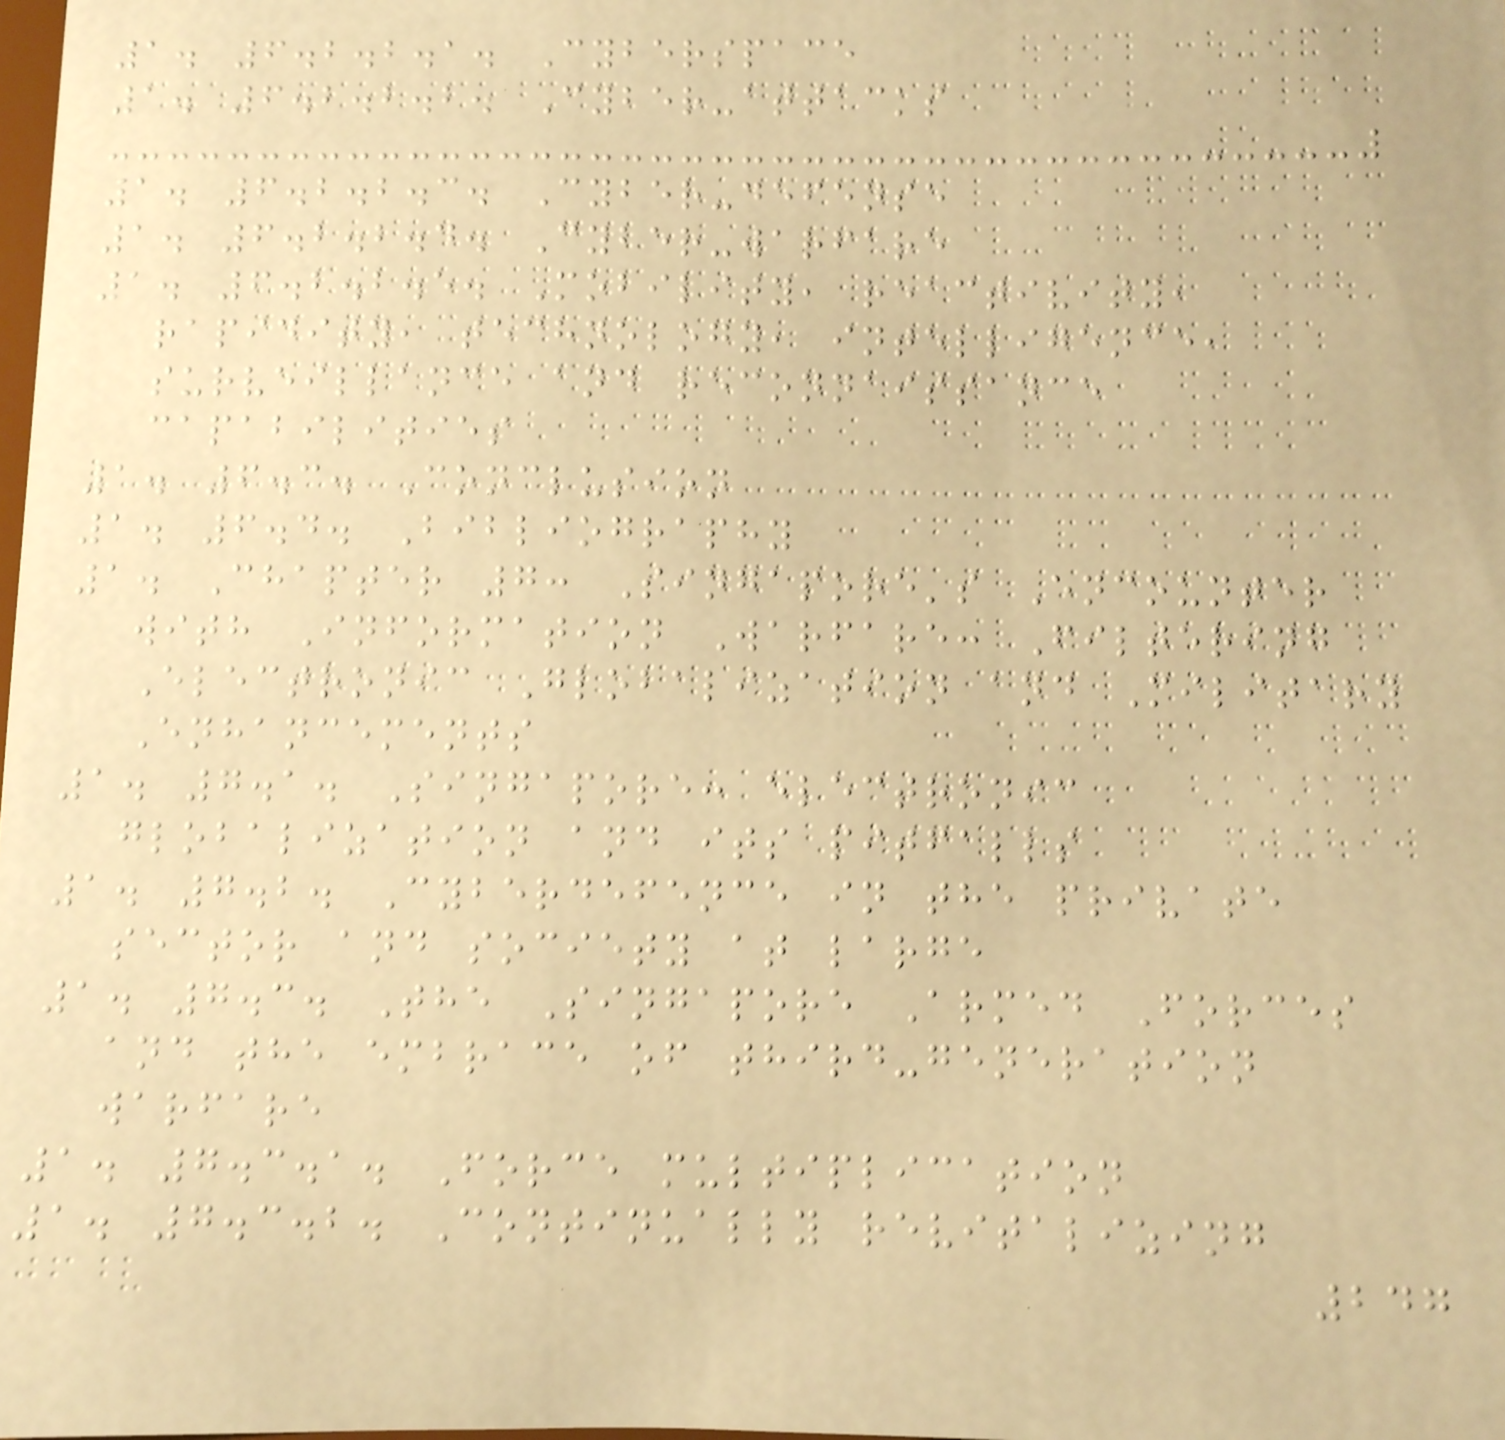1. 6.2.2.1. Cyberspace
1. 6.2.2.2. Cyber-attacks
1. 6.2.2.3. Cyber-defense
1. 6.2.2.4. Cyber-warfare
1. 6.2.2.5. Mobility, reactivity,
rapidity, technology, intelligence,
surveillance and reconnaissance
capabilities
1. 6.3. Conclusion
1. 6.4. Bibliography
1. Chapter 7: Singapore's Encounter
with Information Warfare: Filtering
Electronic Globalization and Military
Enhancements
1. 7.1. Singapore: electronic
globalization and its pitfalls
1. 7.2. Cyberdefence in the private
sector and society at large
1. 7.3. The Singapore Armed Forces
and the embrace of third-generation
warfare
1. 7.3.1. Force multiplication
1. 7.3.2. Continually revitalizing
247
